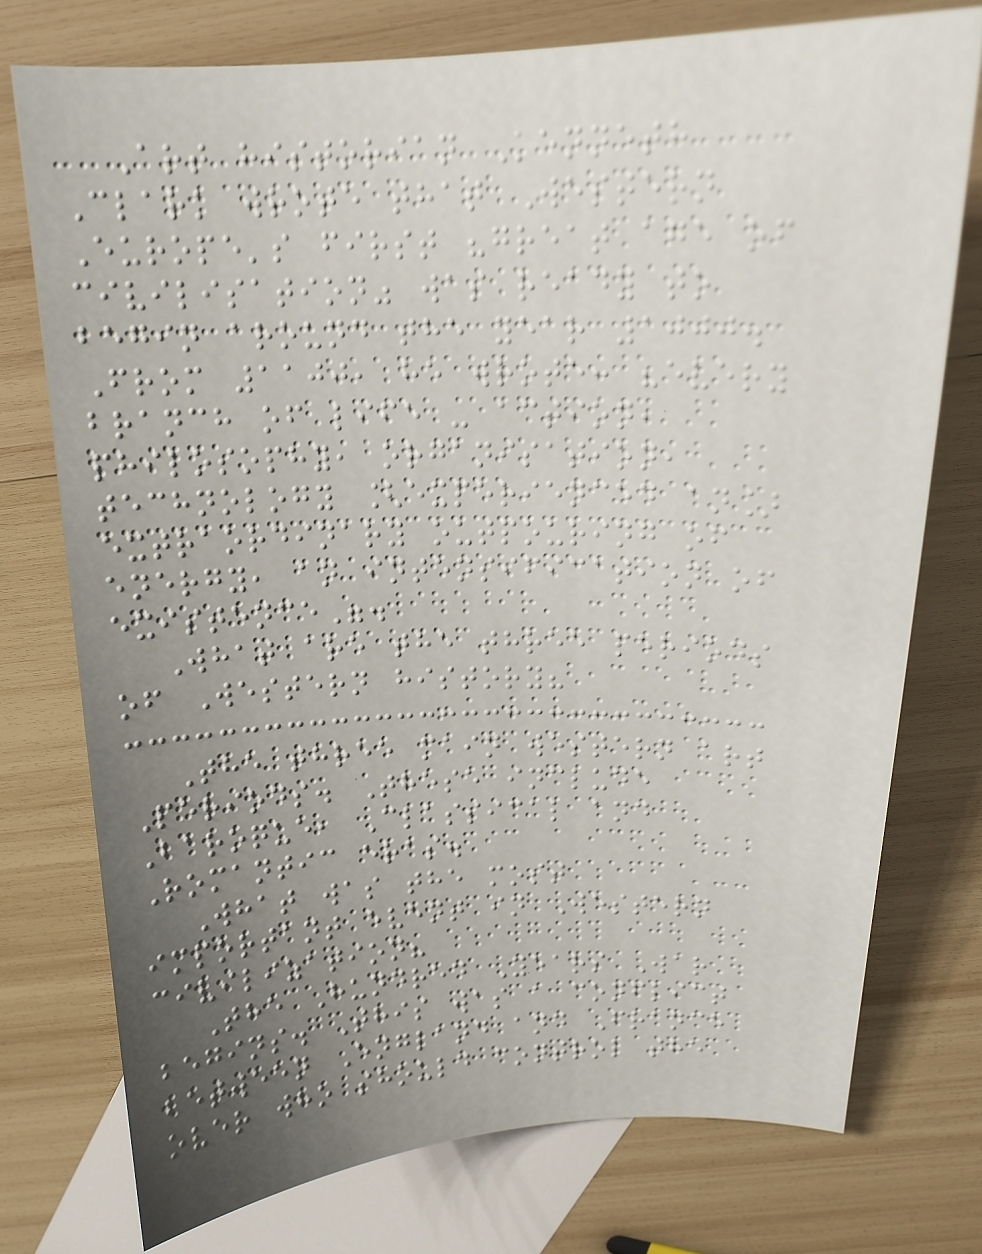Art historian Kenneth
Clark wrote that Western
Europe's first "great age of
civilisation" was ready to
begin around the year 1000.
From 1100, he wrote: "every
branch of life - action,
philosophy, organisation,
technology [experienced an]
extraordinary outpouring of
energy, an intensification of
existence".
What are the three periods
of Western history?
The three main western art
Periods. These include
Baroque, Classical and
Romantic eras.
What was the most
important event in Western
civilization?
The Hundred Years War
begins. This was a conflict
between England and France
over who should control the
